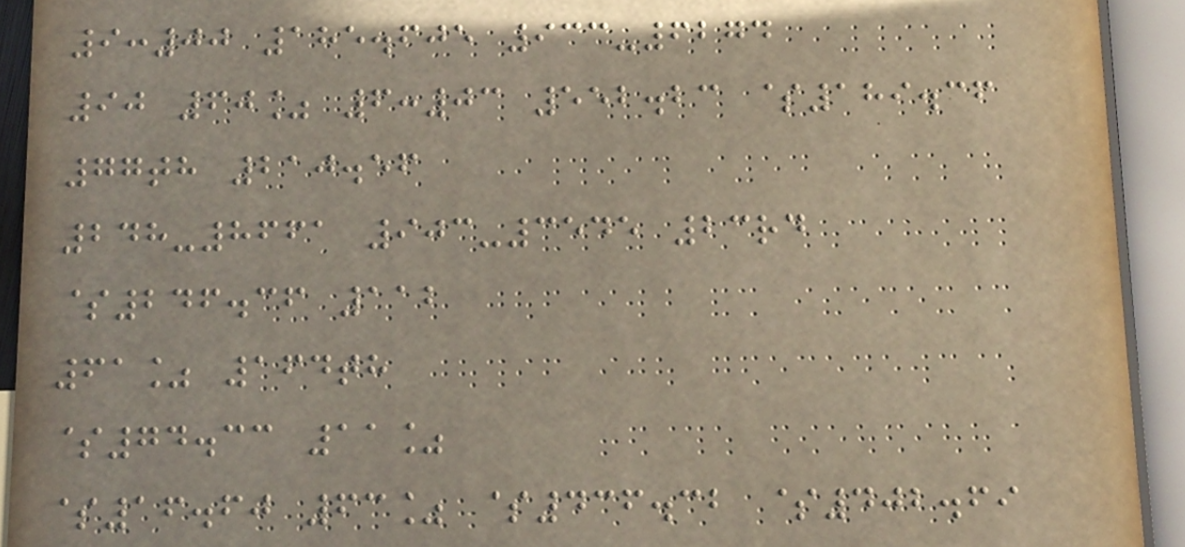9:00 185.605 933-6274
90 60% 6:03 552.23 $189.36
77th 210.56
248-8661 903-3545 23rd
$246.36 112
61% 164th
$74.33 11%
$16.60 63% $436.32 $402.69
